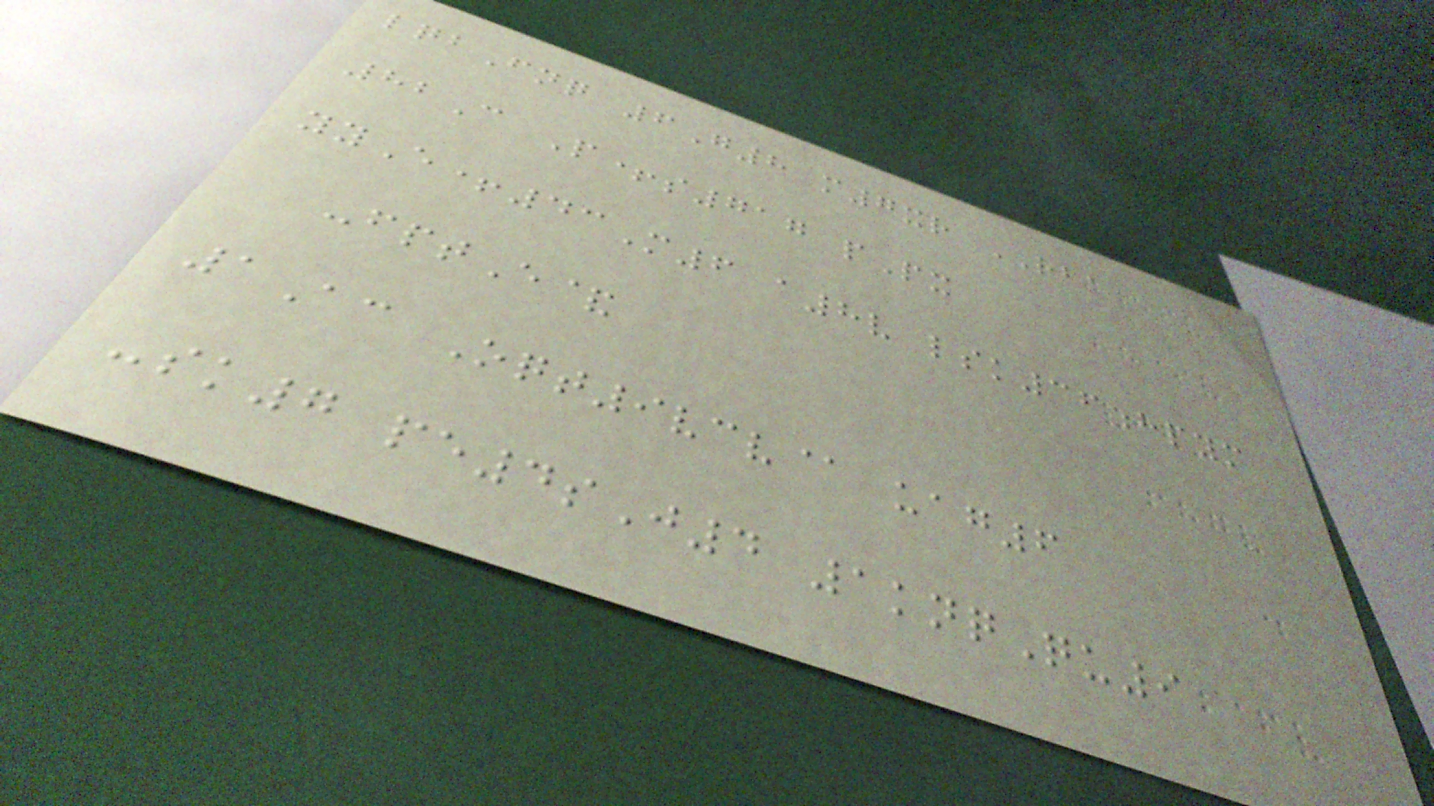lqbFnq 6G8 m7xr RBA
82C P+s717 pPx
yyE+43M6 a8v lsk36hpym
-fptE&
1Ac Oqt9vcv@ uag6
-sk7 pe4sJ4 1knqQu9
